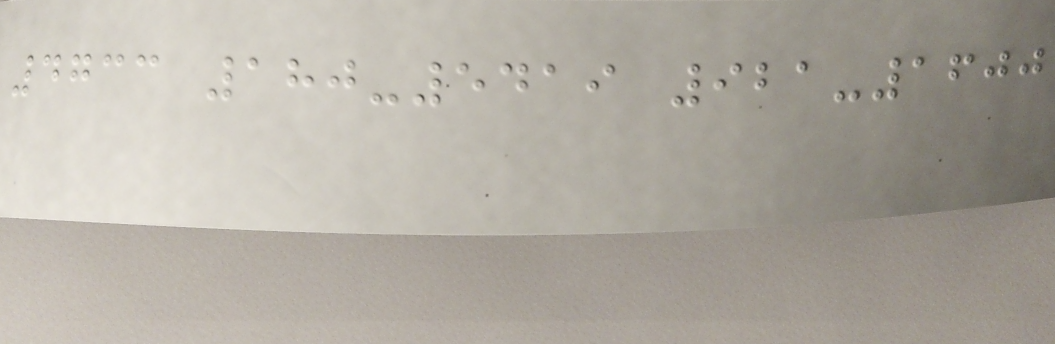4733 180-5419 921-1600
